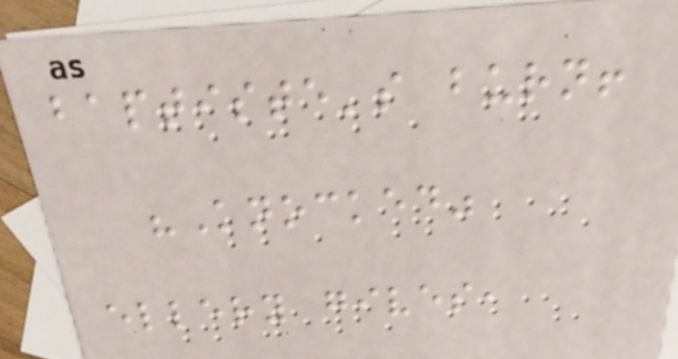baptiste's burn!
"Knocked"
ellery gives,
